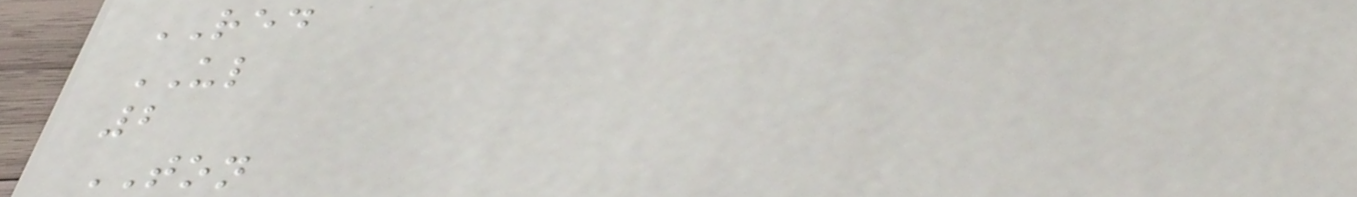RED
UL
2
TON
